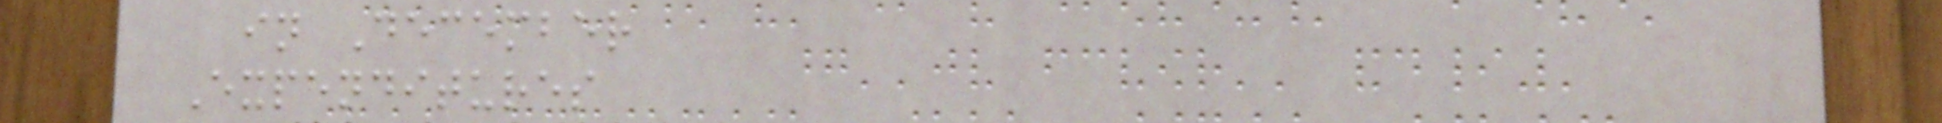in December
Expenditures
